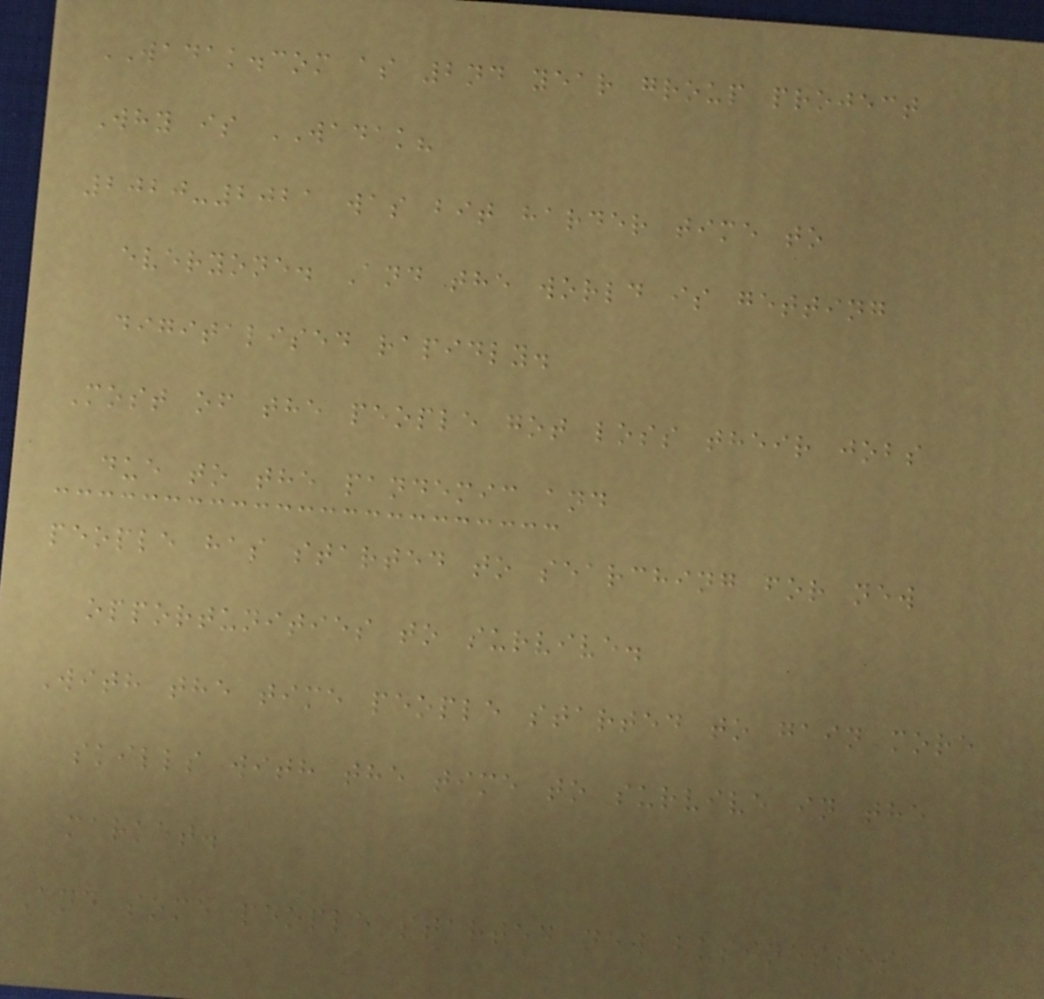WADAK.com as 2nd year group project
Why is WADAK?
2020-2021 was bit harder time to
everyone. And the world is getting
digitalised rapidly.
Most of the people got loss their jobs
due to the pandemic and
people has started to searching for new
opportunities to survive.
With the time people started to gain more
skills with the time to survive in the
market.
And some people started new businesses
